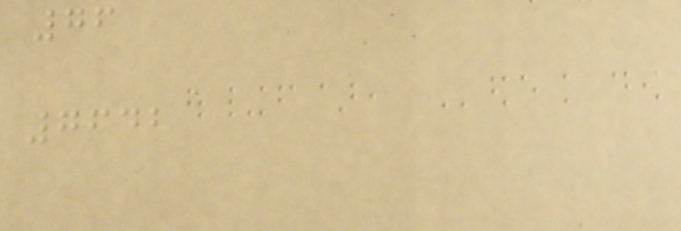76
7642
